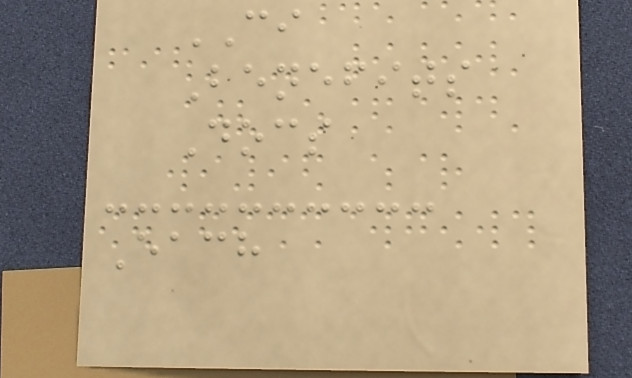CI
Benefits
Docs
Each
